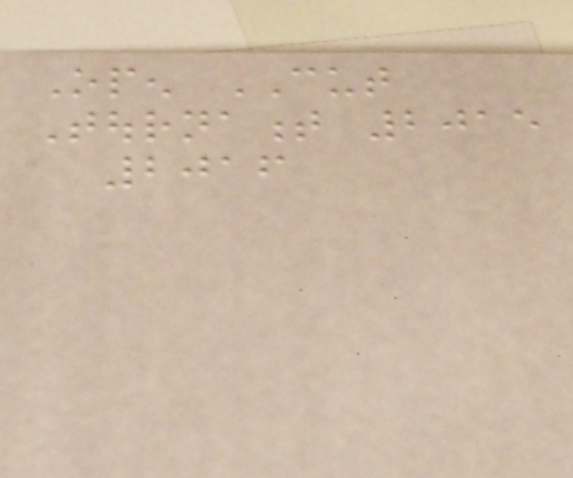Open CUT
Tournament 2015
2016
